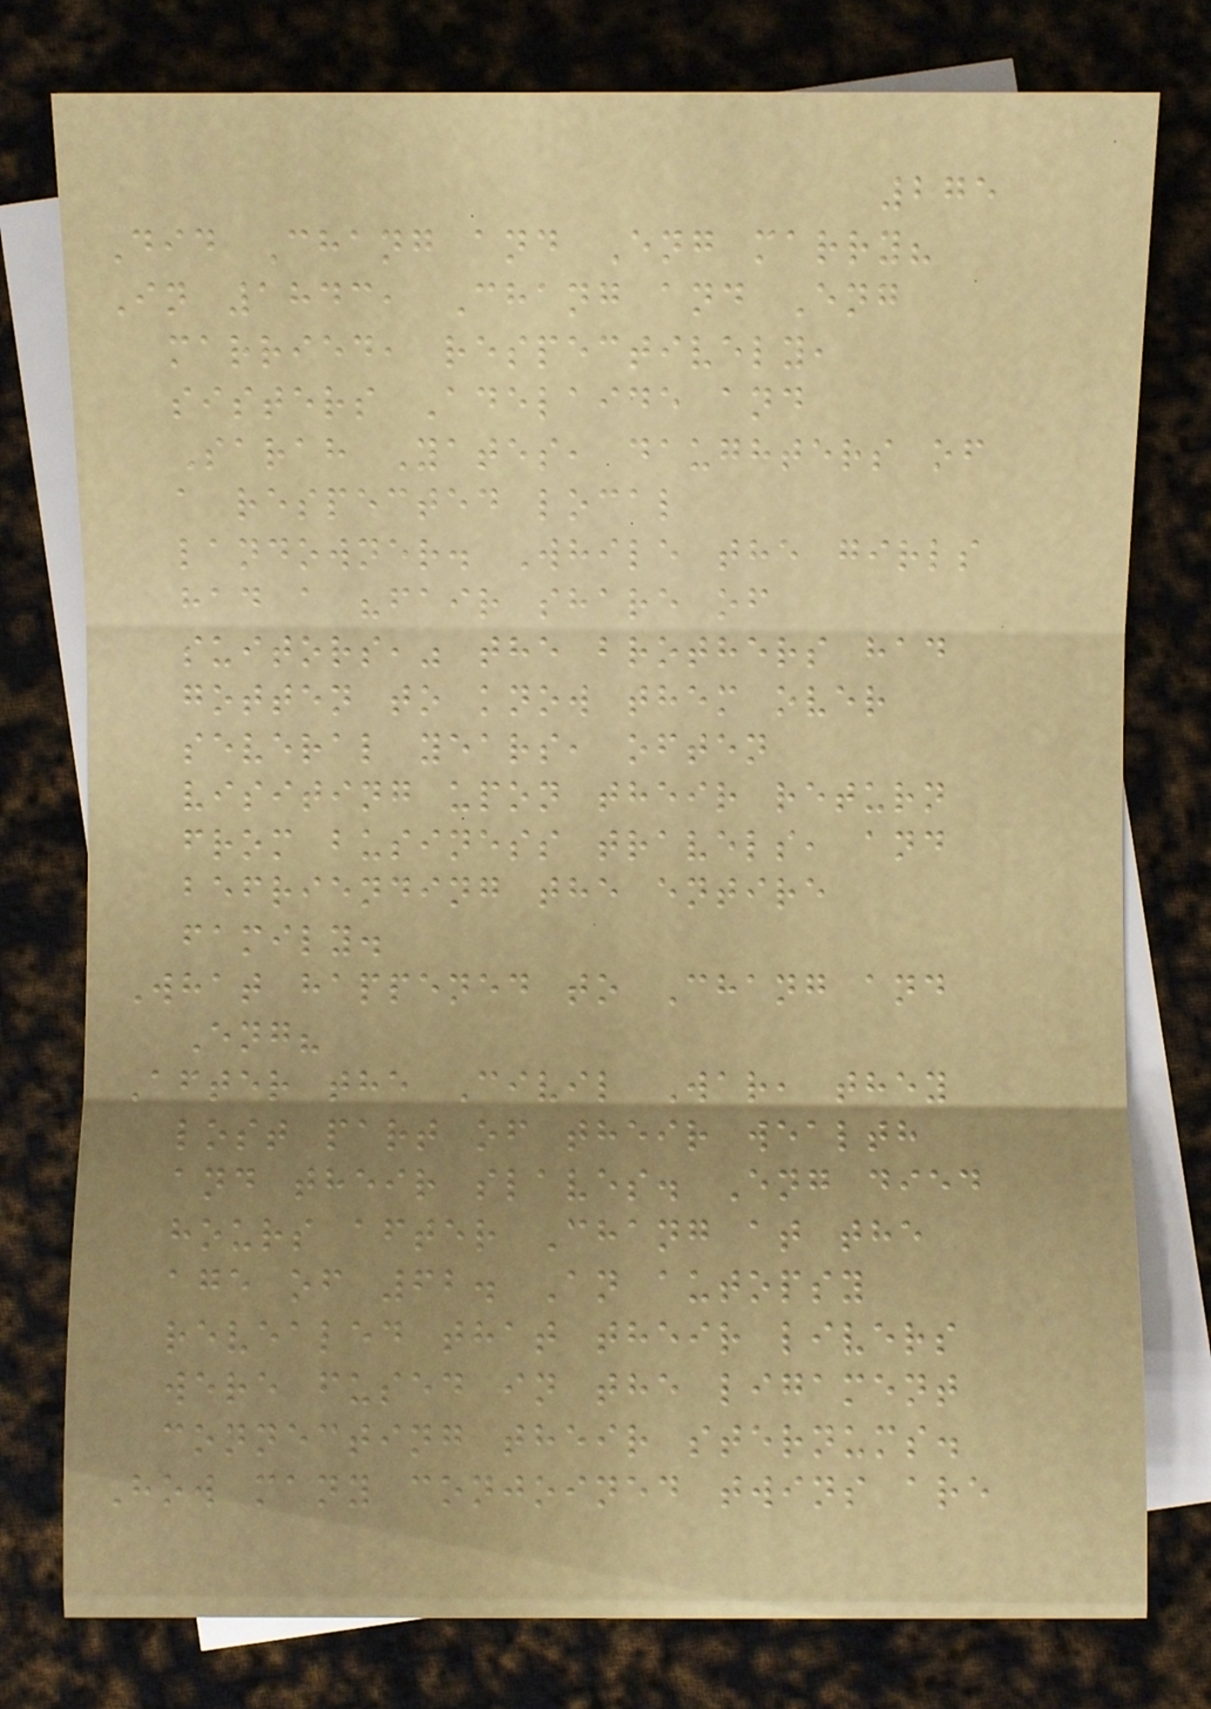275
Did Chang and Eng marry?
In 1843, Chang and Eng
married, respectively,
sisters Adelaide and
Sarah Yates, daughters of
a respected local
landowner. While the girls
had a "fair share of
suitors," the brothers had
gotten to know them over
several years, often
visiting upon their return
from business travels, and
befriending the entire
family.
What happened to Chang and
Eng?
After the Civil War, they
lost part of their wealth
and their slaves. Eng died
hours after Chang at the
age of 62. An autopsy
revealed that their livers
were fused in the ligament
connecting their sternums.
How many conjoined twins are
